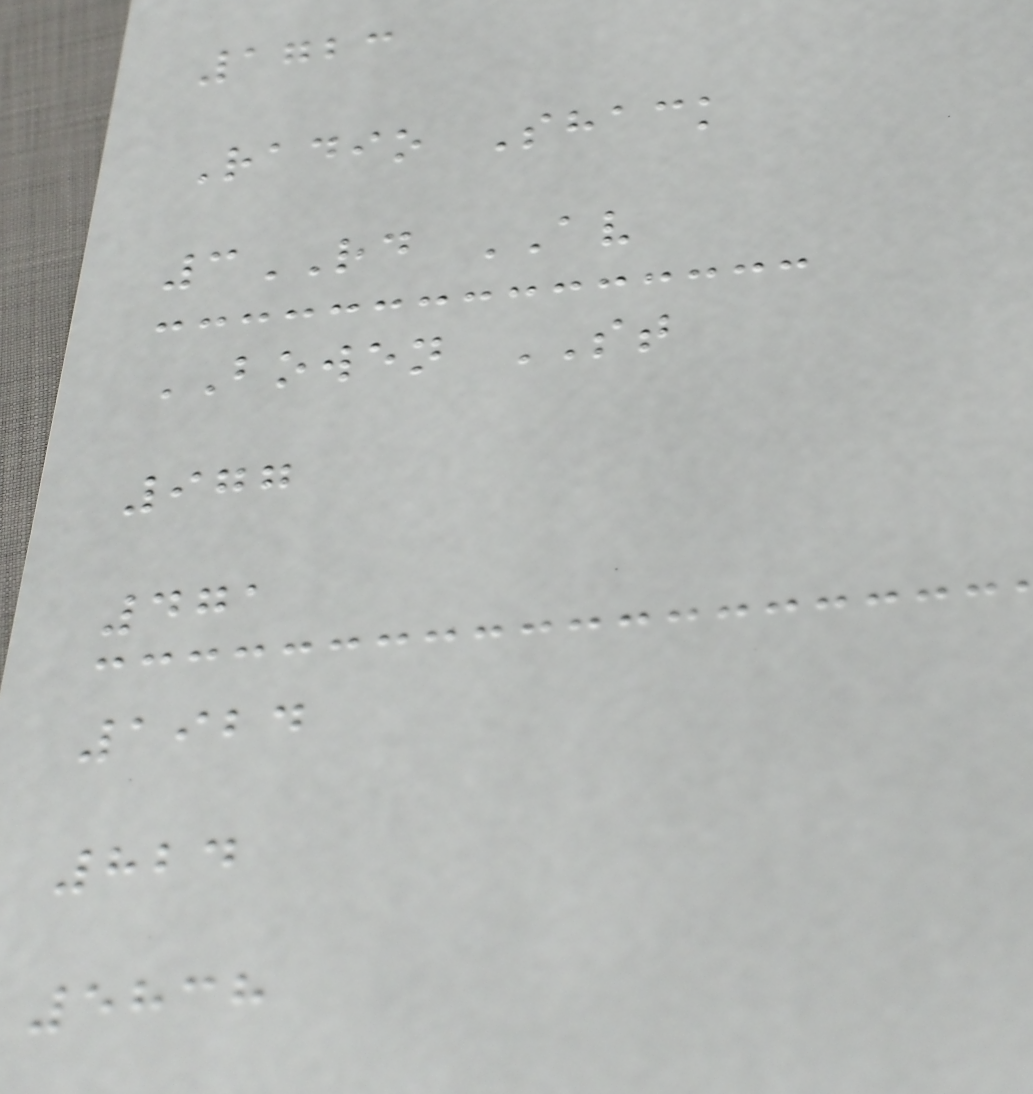1723
Radio Shack
3RD AV
BOWEN ST
977
471
1924
824
5838
